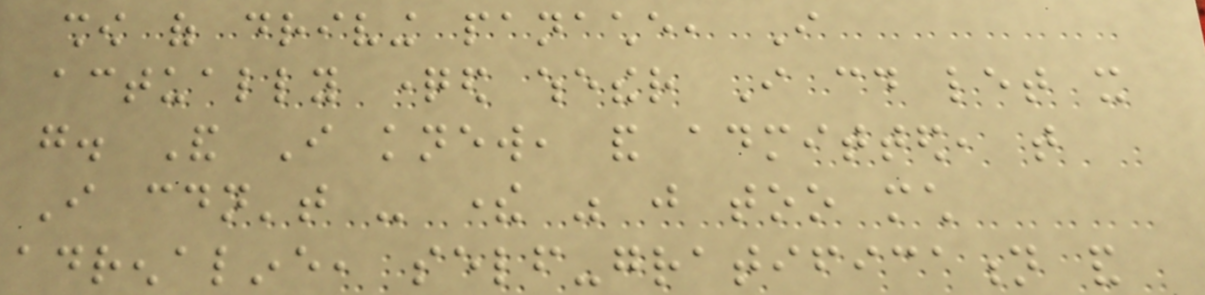show of driving panache, I
actually questioned whether I could let it
go. And I knew, and admitted, that
I couldn't - there was just too much
adrenaline, self-gratification and
